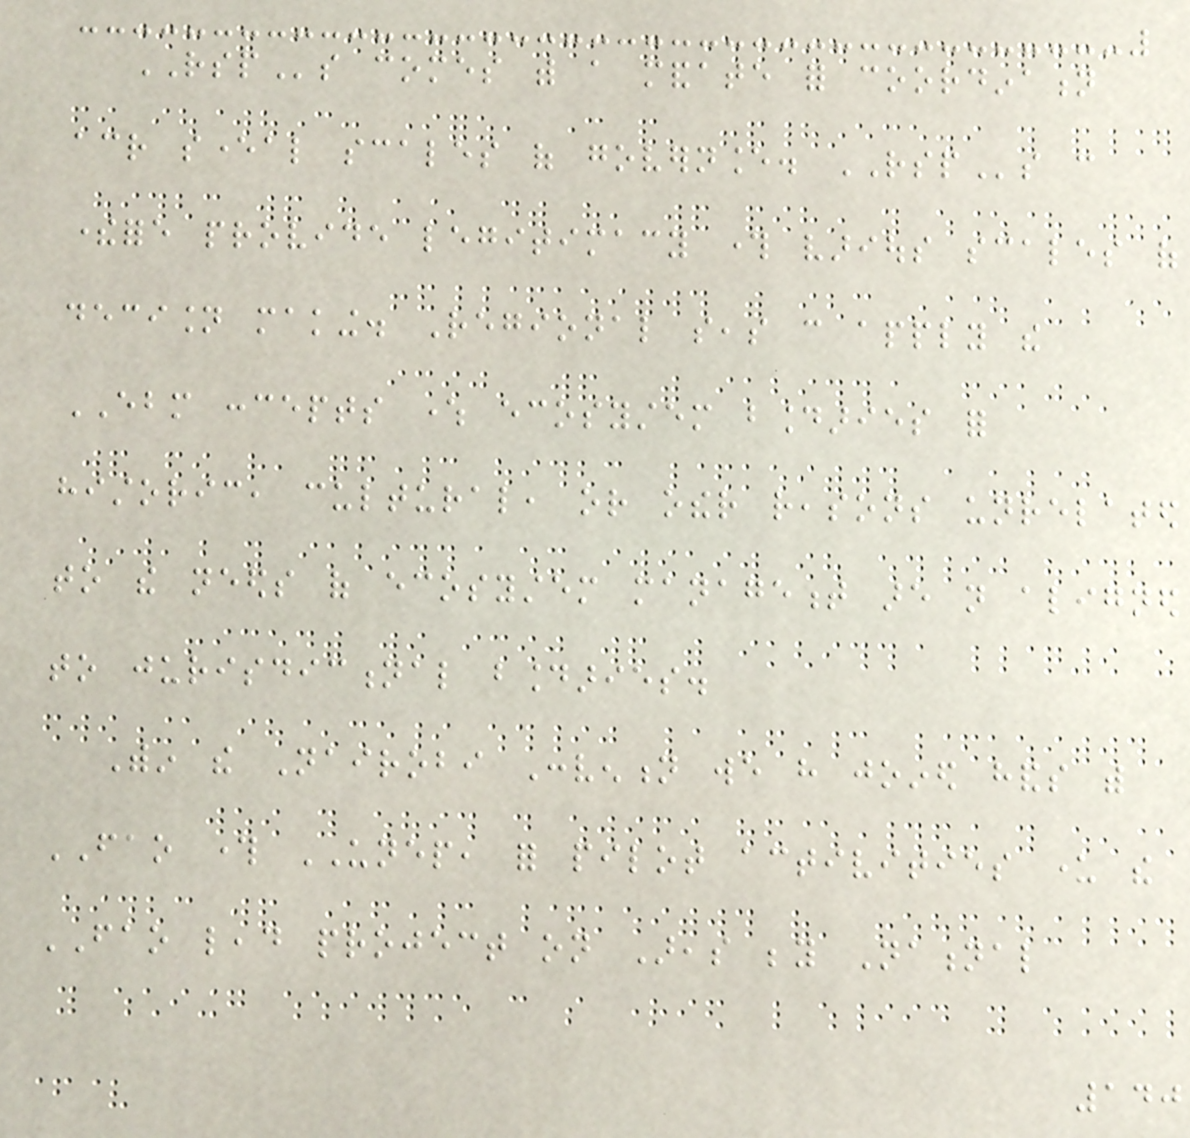RSPs comes with a mandate for coordination
across several scales of governance. RSPs can
therefore provide legitimacy through various scales of
decision making. Regional seas can apply the
EBM concepts where ecosystem boundaries for
historic, cultural, or other reasons unrelated
to the needs of ecosystem management are not aligned
to jurisdictional boundaries.
Within the Nairobi Convention we have joined hands with
FAO through UNEP, for pilot activities under the
FAO lead project on Areas beyond National
140
